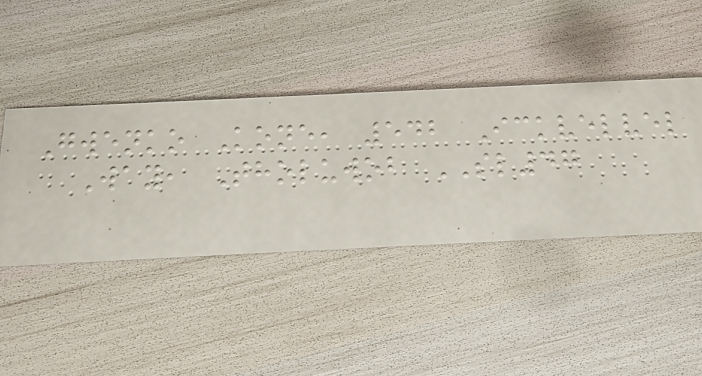Gwenko Kone, 542 Ickvelvel
Way, Tholuwob SL47
